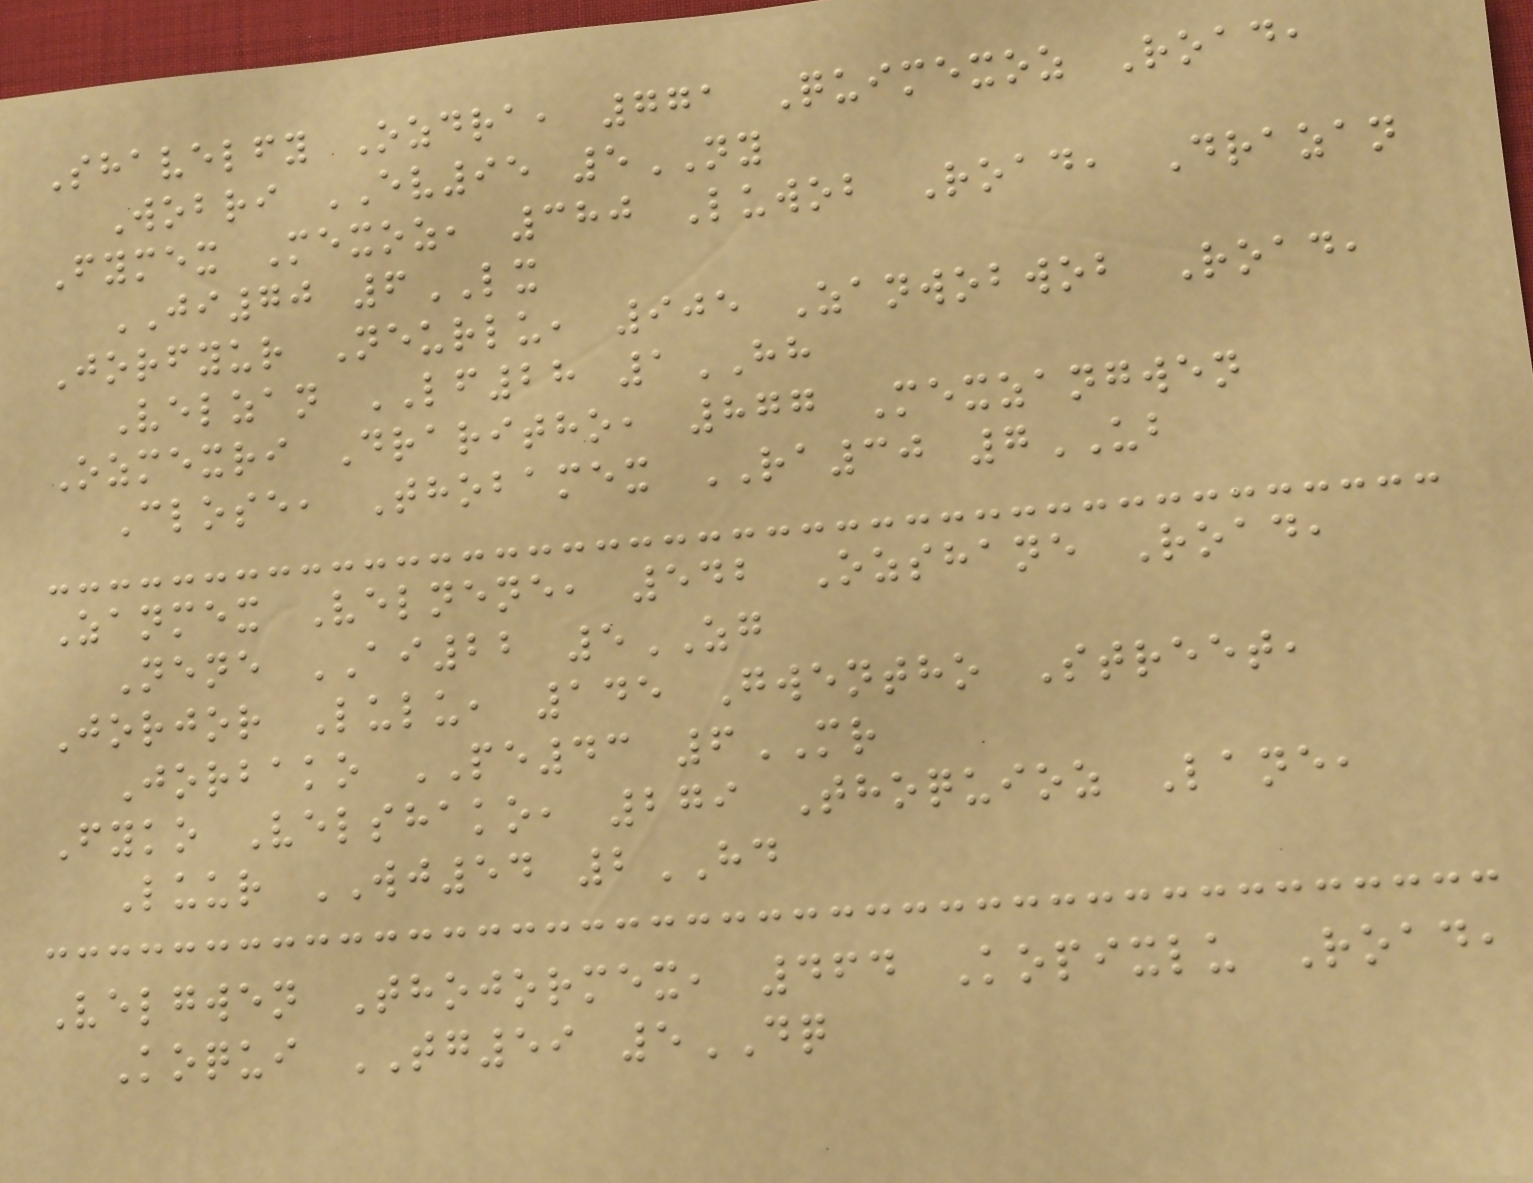Shavelfy Ozdra, 771 Quimexoz Road,
Wobri EV95 5NY
Fymex Mexoz, 380 Luwob Road, Drazan
JI70 6LX
Jorfyur Neurlu, 905 Zanwobwob Road,
Velzan LF28 1HH
Ozmexri Draritho, 877 Mexzangwen
Close, Thobamex RA30 7UB
Zanmex Velnene, 542 Ozshane Road,
Nene AI22 5ZG
Jorjor Lulu, 145 Gwentho Street,
Jorbako PE43 6MR
Fyko Velshako, 279 Thoquioz Lane,
Luur WJ54 2HD
Velgwen Thojormex, 464 Kopixlu Road,
Koqui TG59 5DQ
